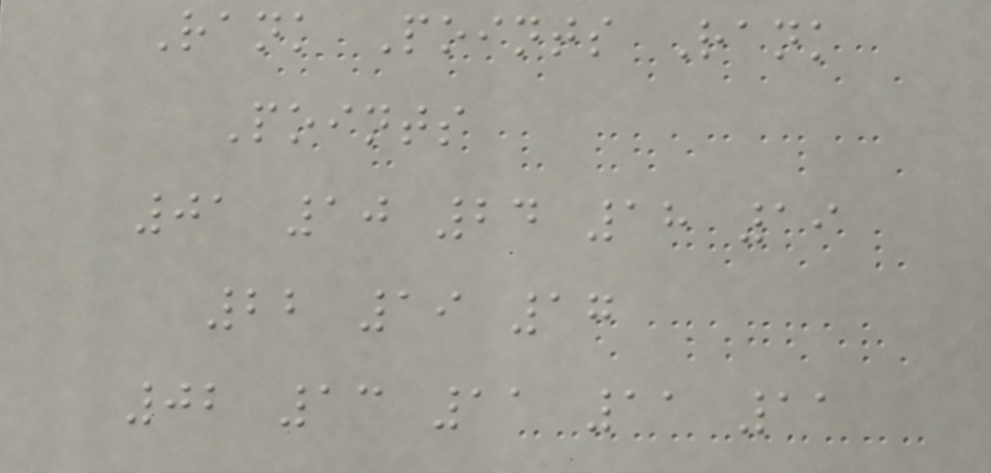Rank Points Rank
Points
01 10 24 18 19
22 19 17
02 13 11 11 11
